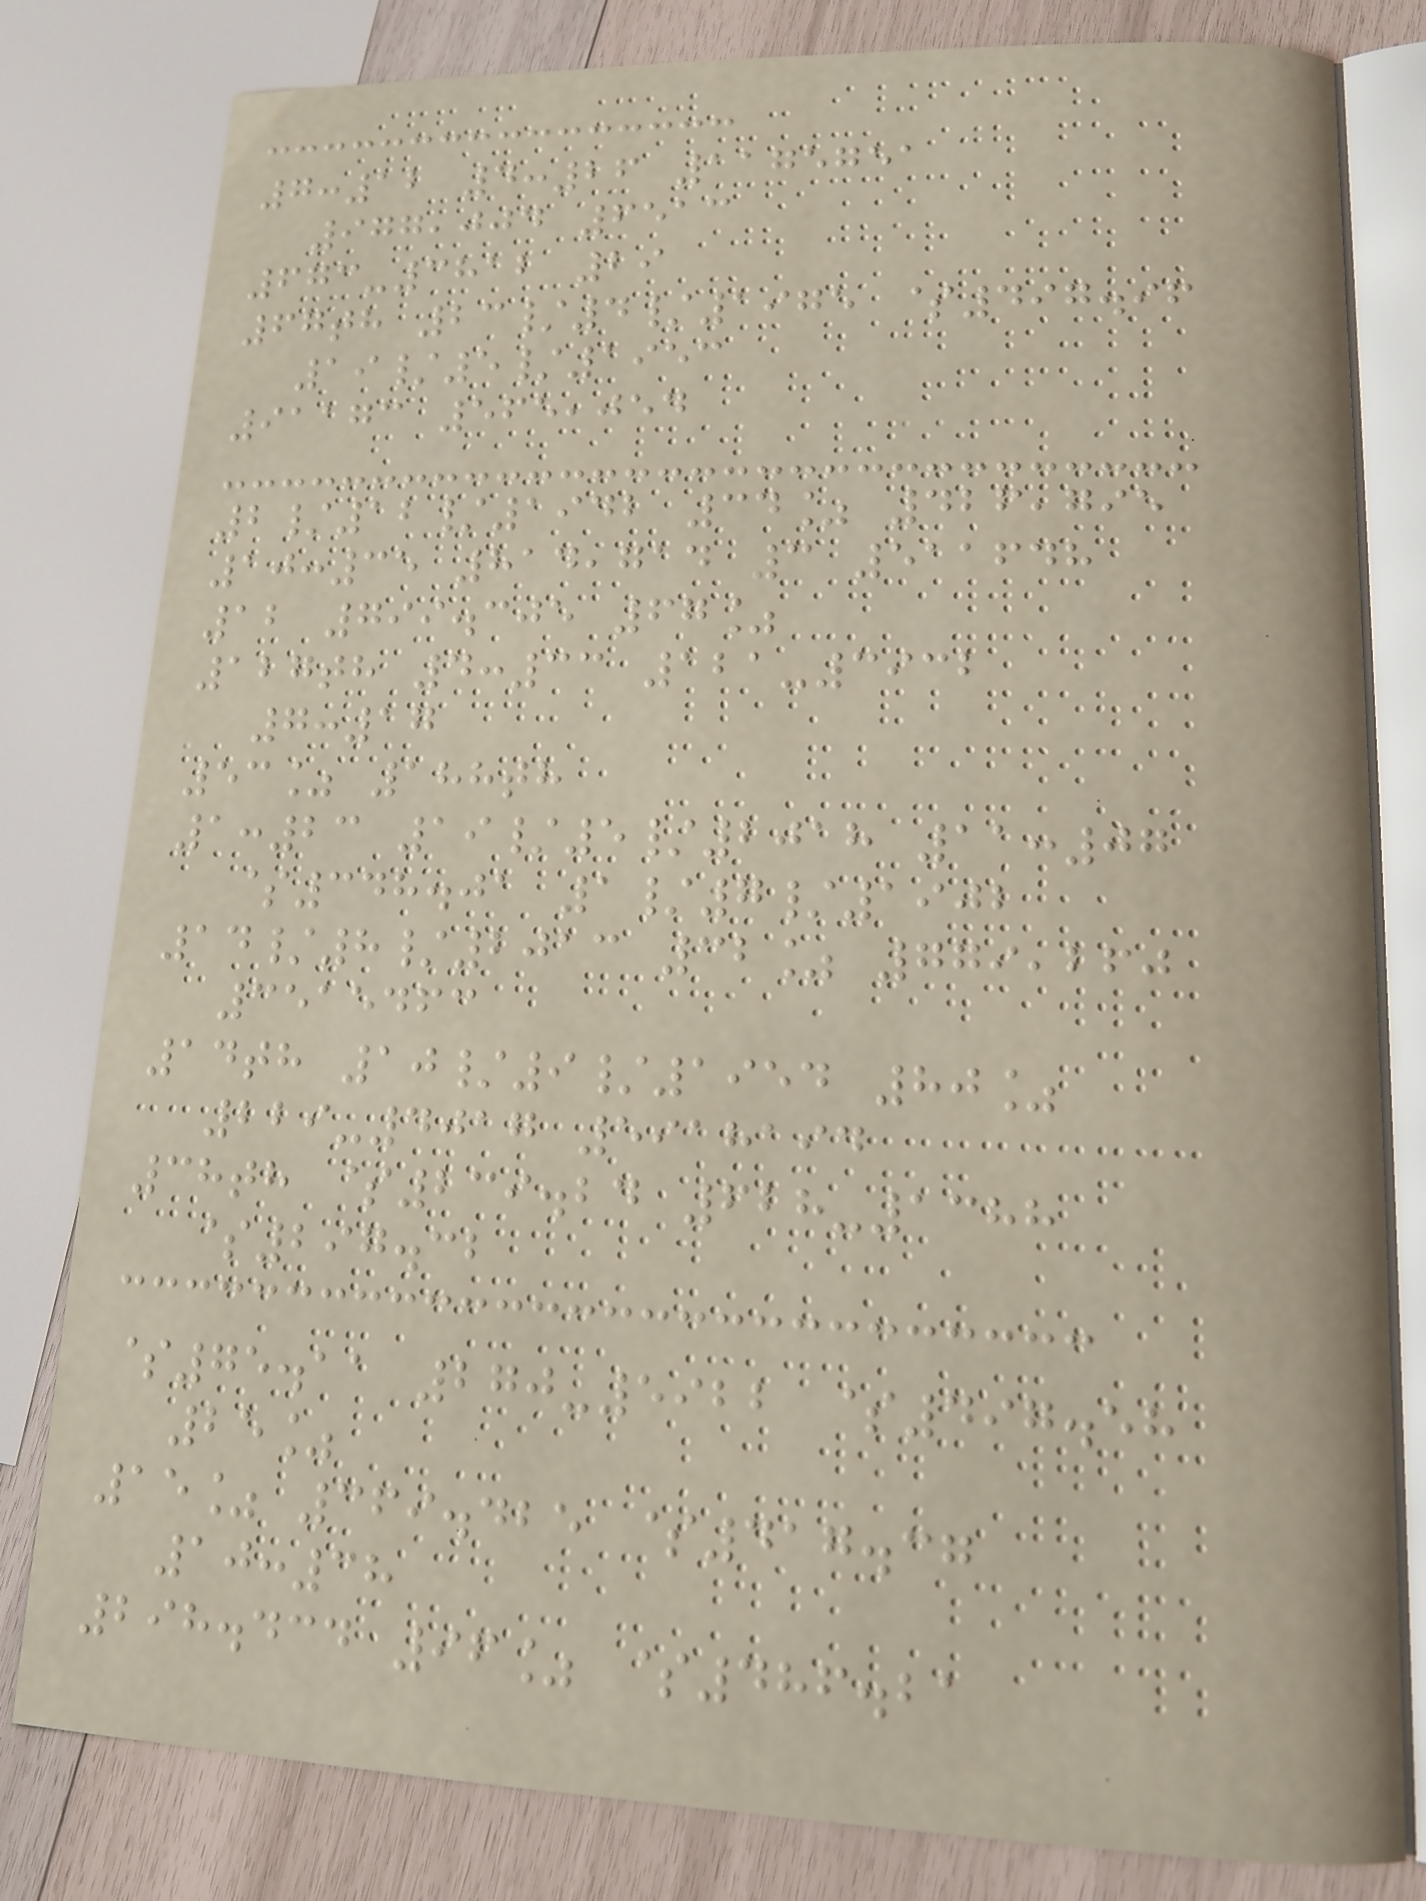7:12 4:26 1175751
977,004 6513
673-3812 29
67th 23/4/1975 $497.96
19/5/1953
91173 565,054
2/12/1942 34% 426,795
10:35 814,714 3 511648
12 799.305 67%
127th 4:33 121-3932
7:17
53% 188th
1:23 19/5/2018 11:07
$348.01 1/7/1902
14/8/2013 32% 779,260
3515463
14th 10/9/1954 80%
229-4017 5918194
38th $239.24 628-1388
$297.32
$75.11 270-5922 $497.58
25%
15% 369.425 $417.37
10:38
298.434 96% $486.21
